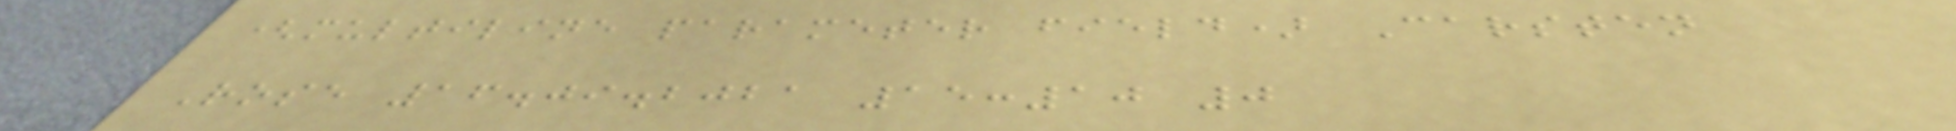(multiline parameter field) Carsten
Rose 16.09.2021 15:10 0
